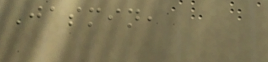Jasmin,
